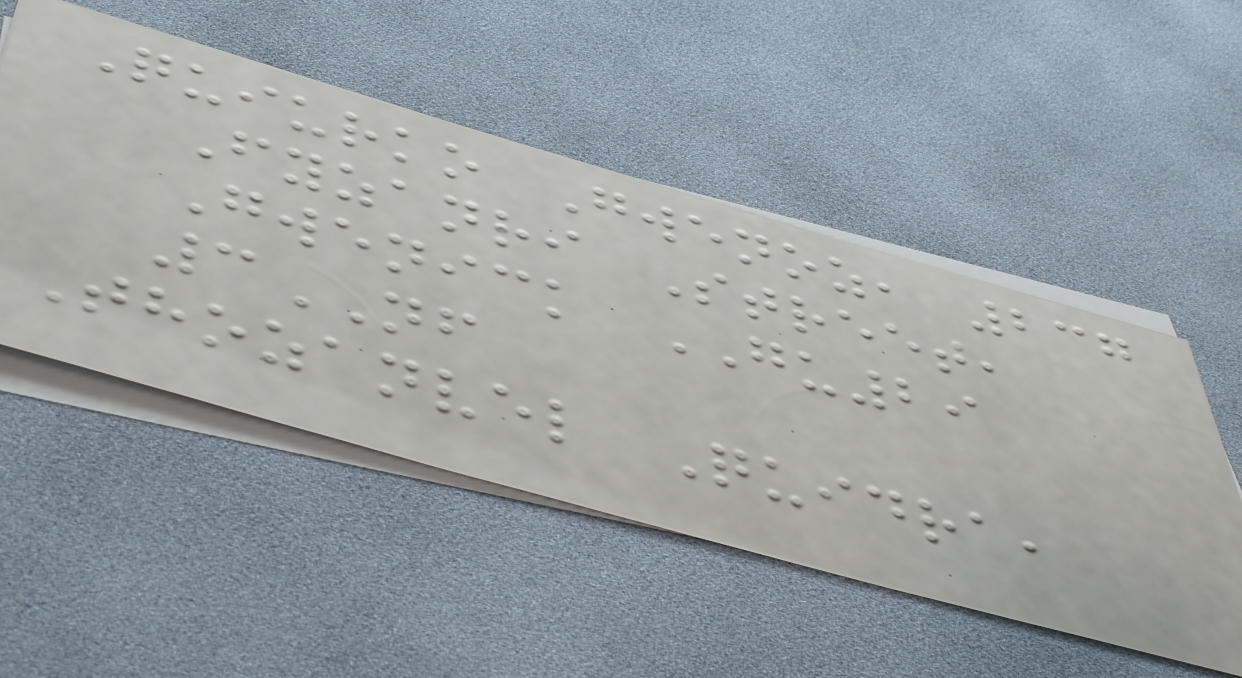Quiurko Gwenoz, 237
Fyzanri Street,
Gwenick GU29
3NF
Thozanvel Quidra,
